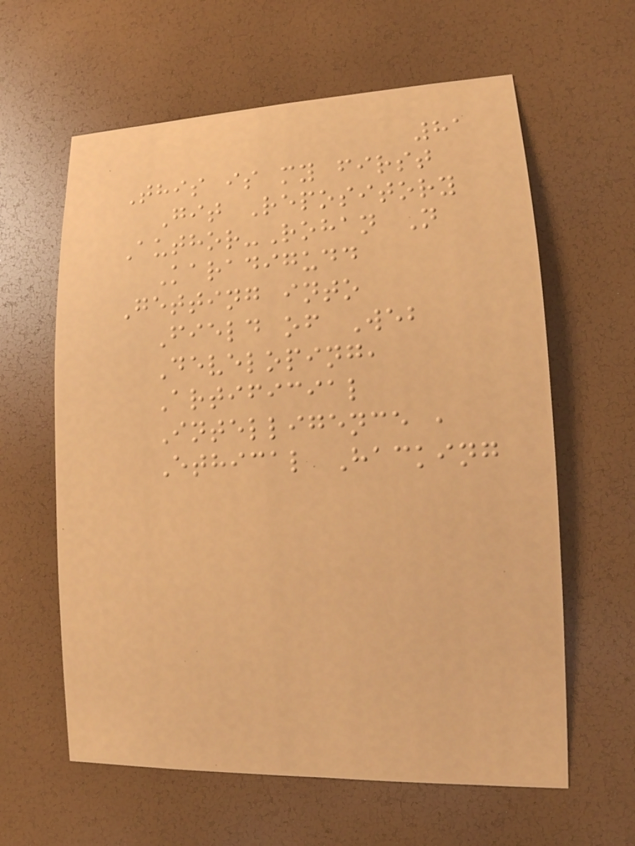81
This is my first
Git Repository
Author-Rohan N
Karadigudd
Getting into
Field of Web
Developing,
Artificial
Intelligence ,
Ethical Hacking
